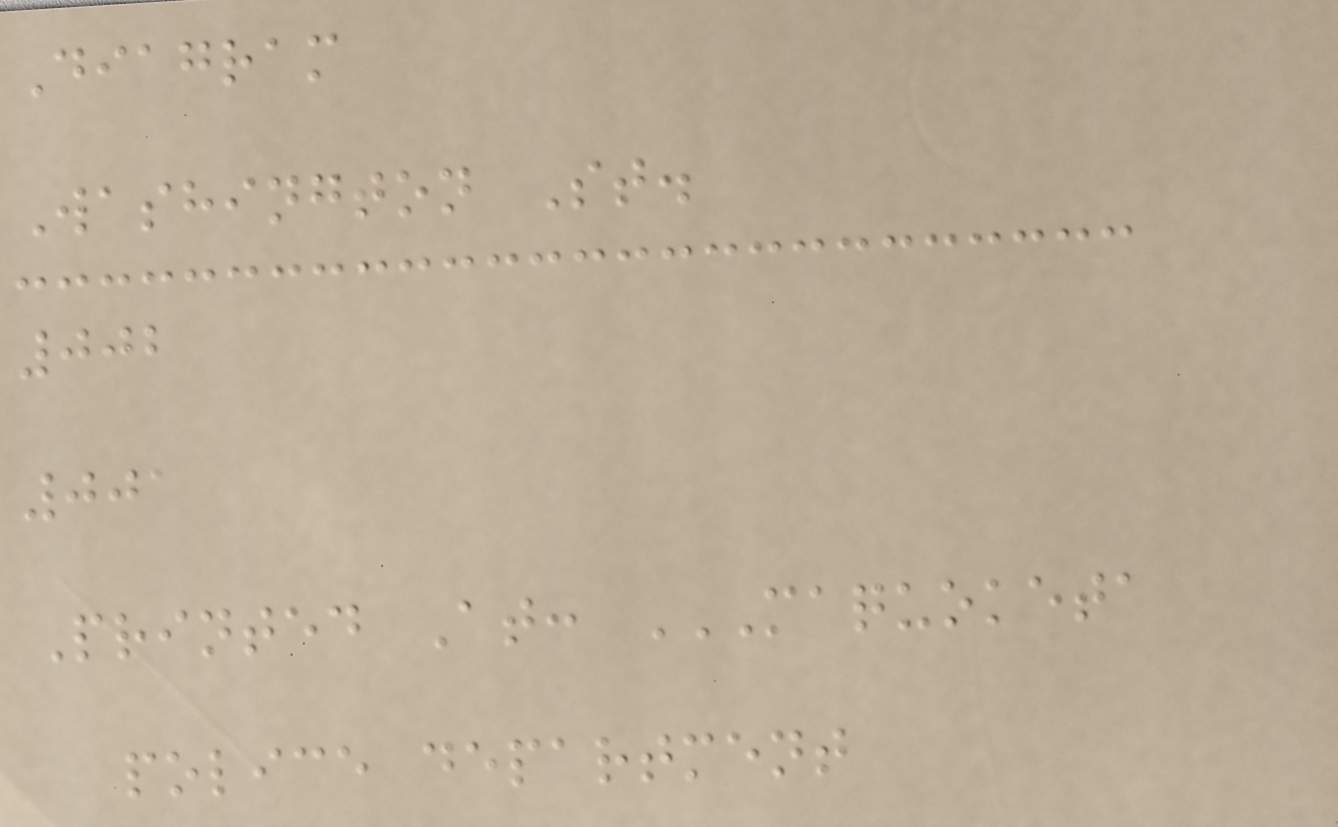Diagram
Washington St.
002
001
Printed At: MAQUOKETA
POLICE DEPARTMENT
